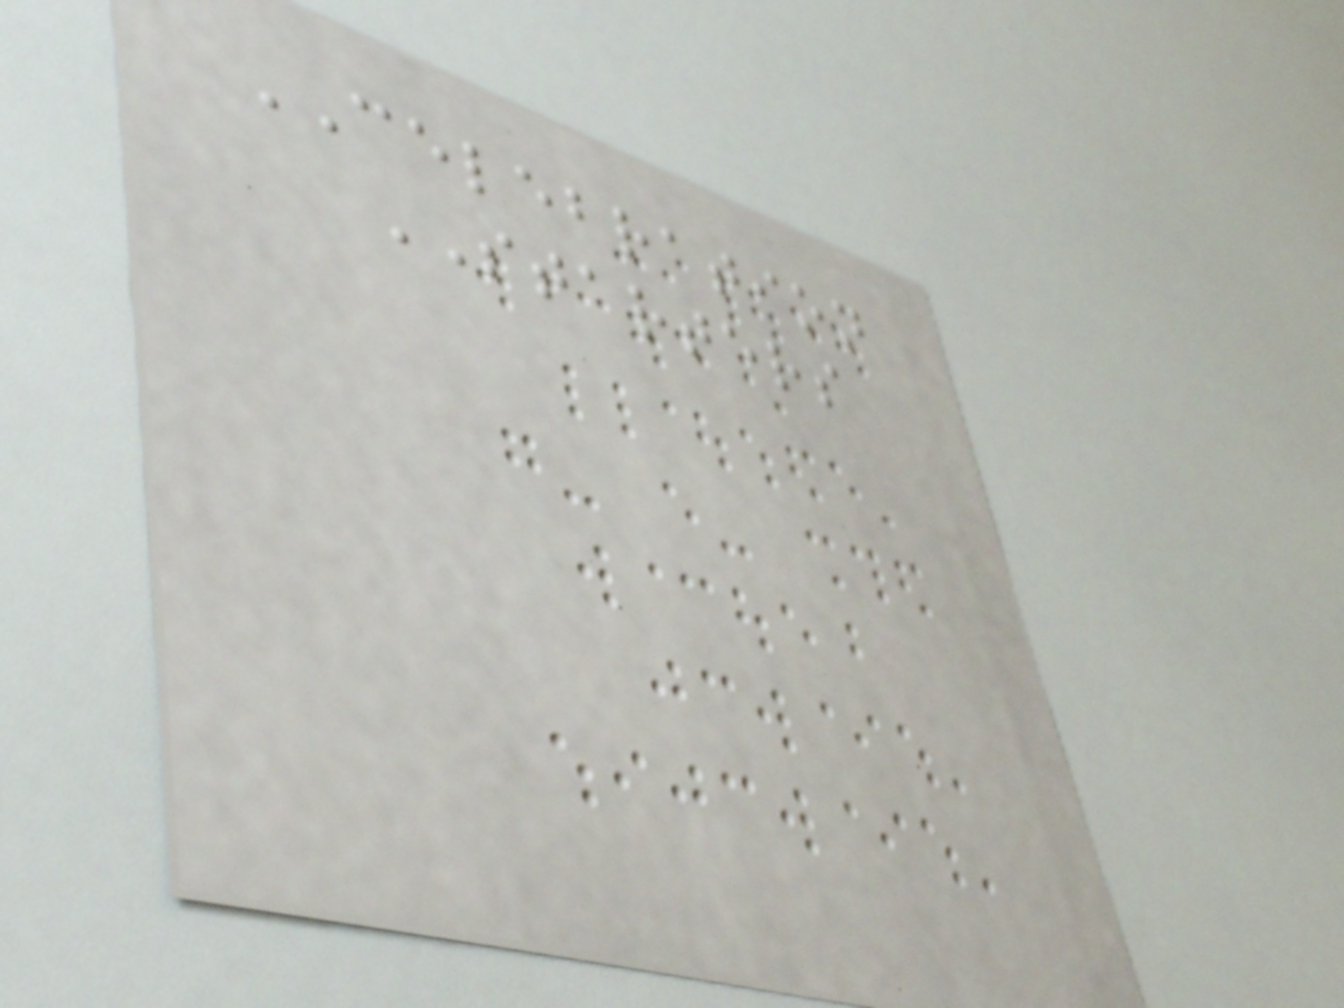CELEBRATION
STARTERS
